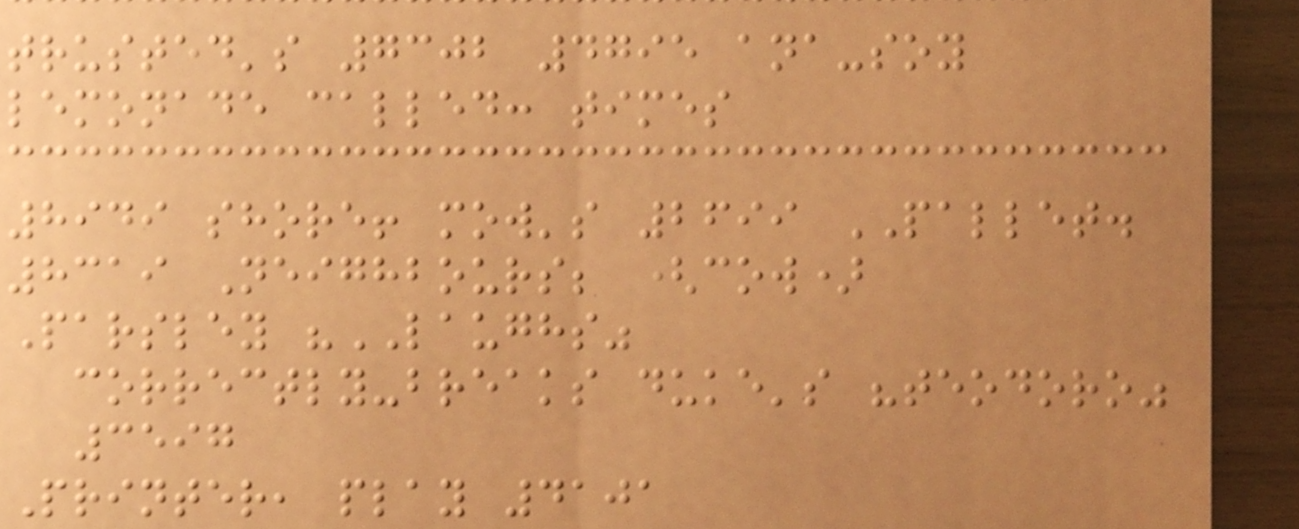trusted's 7302 4795 ana-soy
lemonade called: times
8949 shore! mow's 2699 PALLET.
8319 Neighbours; (cow)
Parsley "LAUGHS"
correctly-breaks duke's "teodoro"
3597
Printer, play 4101
